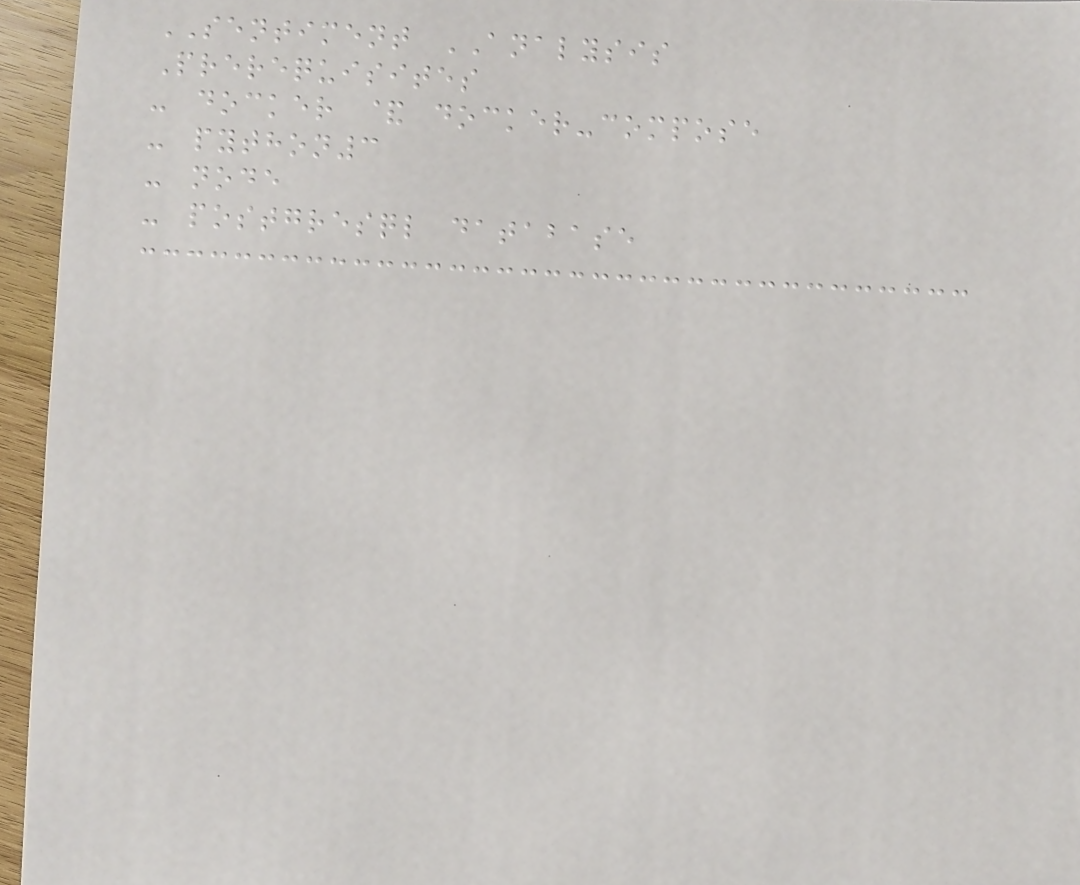SENTIMENT ANALYSIS
Prerequisites
- docker & docker-compose
- python3
- node
- postgresql database
